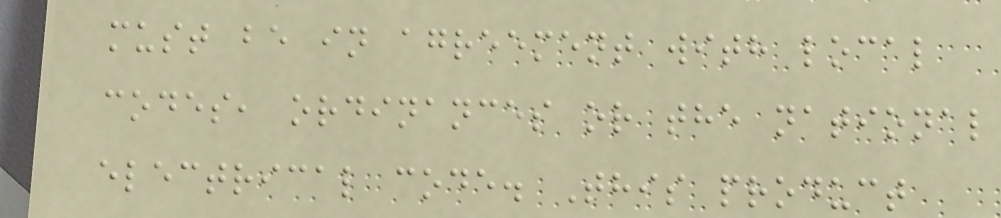must be in agreement with local
codes, ordinances or the national
electrical code. This product
